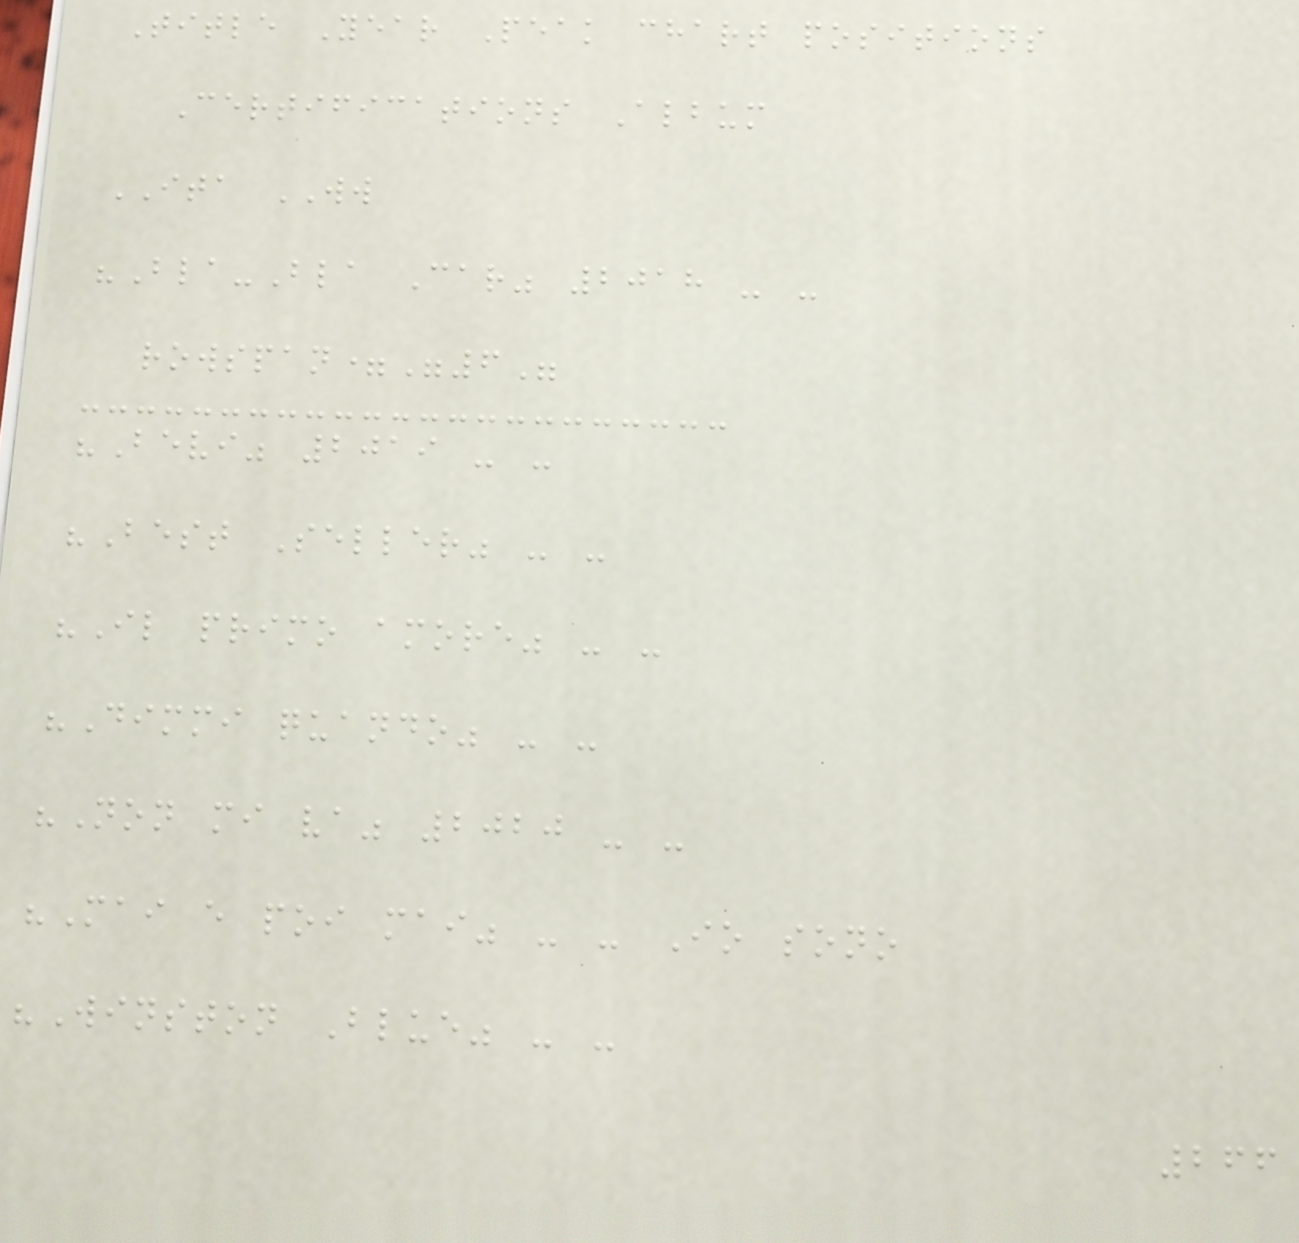Title Year Peak chart positions
Certifications Album
ITA WW
"Bla-Bla Car" 2018 - -
rowspan="6"
"Bevi" 2019 - -
"Best Seller" - -
"Il primo amore" - -
"Dimmi quando" - -
"Non mi va" 2020 - -
"Mai e poi mai" - - Io sono
"Winston Blue" - -
266
